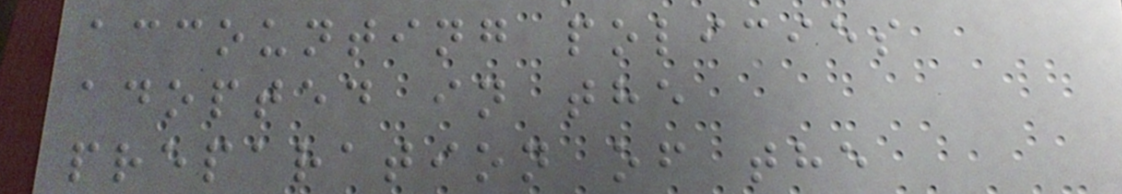accounting policies
adopted in the
preparation of the
